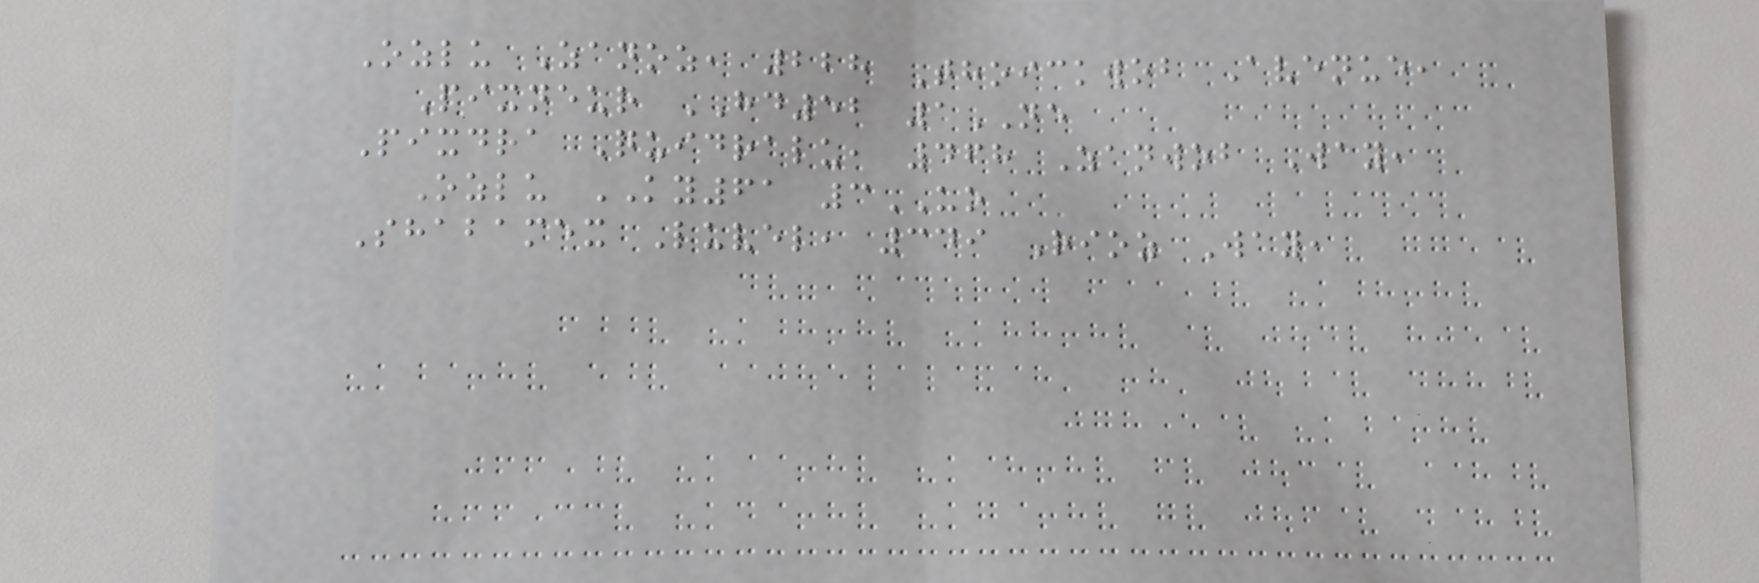Ozlu Zanoz, 228 Thoickwob Avenue,
Pixneur HD52 1NE
Pixdra Quidralu, 468 Zanwob Way,
Ozlu KY61 3UO
Shabamex Luvel, 349 Rioz Way,
